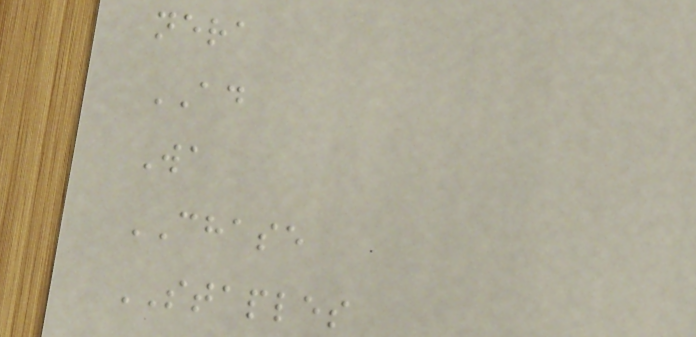nera
AD
Wa
CHASE
STAPLES
